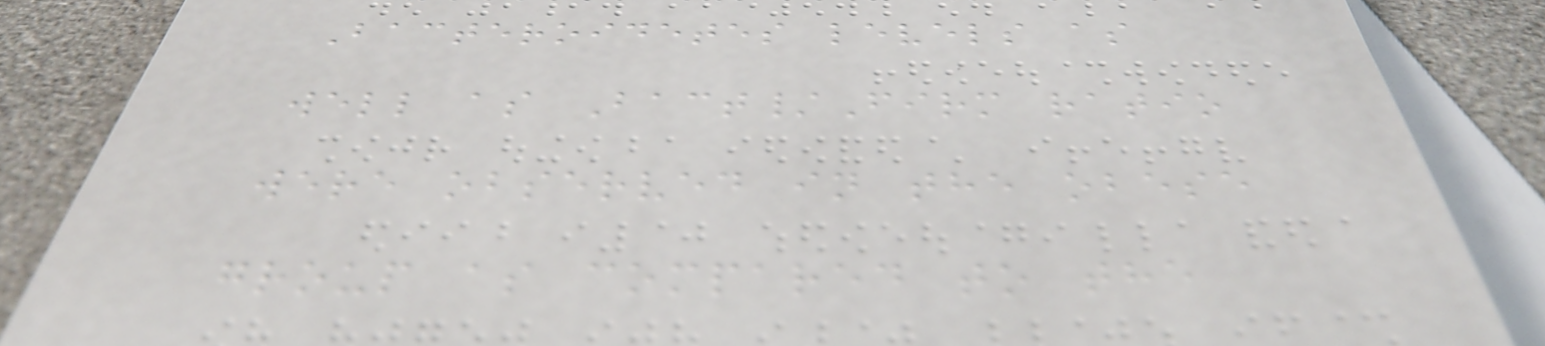Bacteroidetes levels as
well as Bact/Firm ratio
were observed in the obese
group as compared to the
